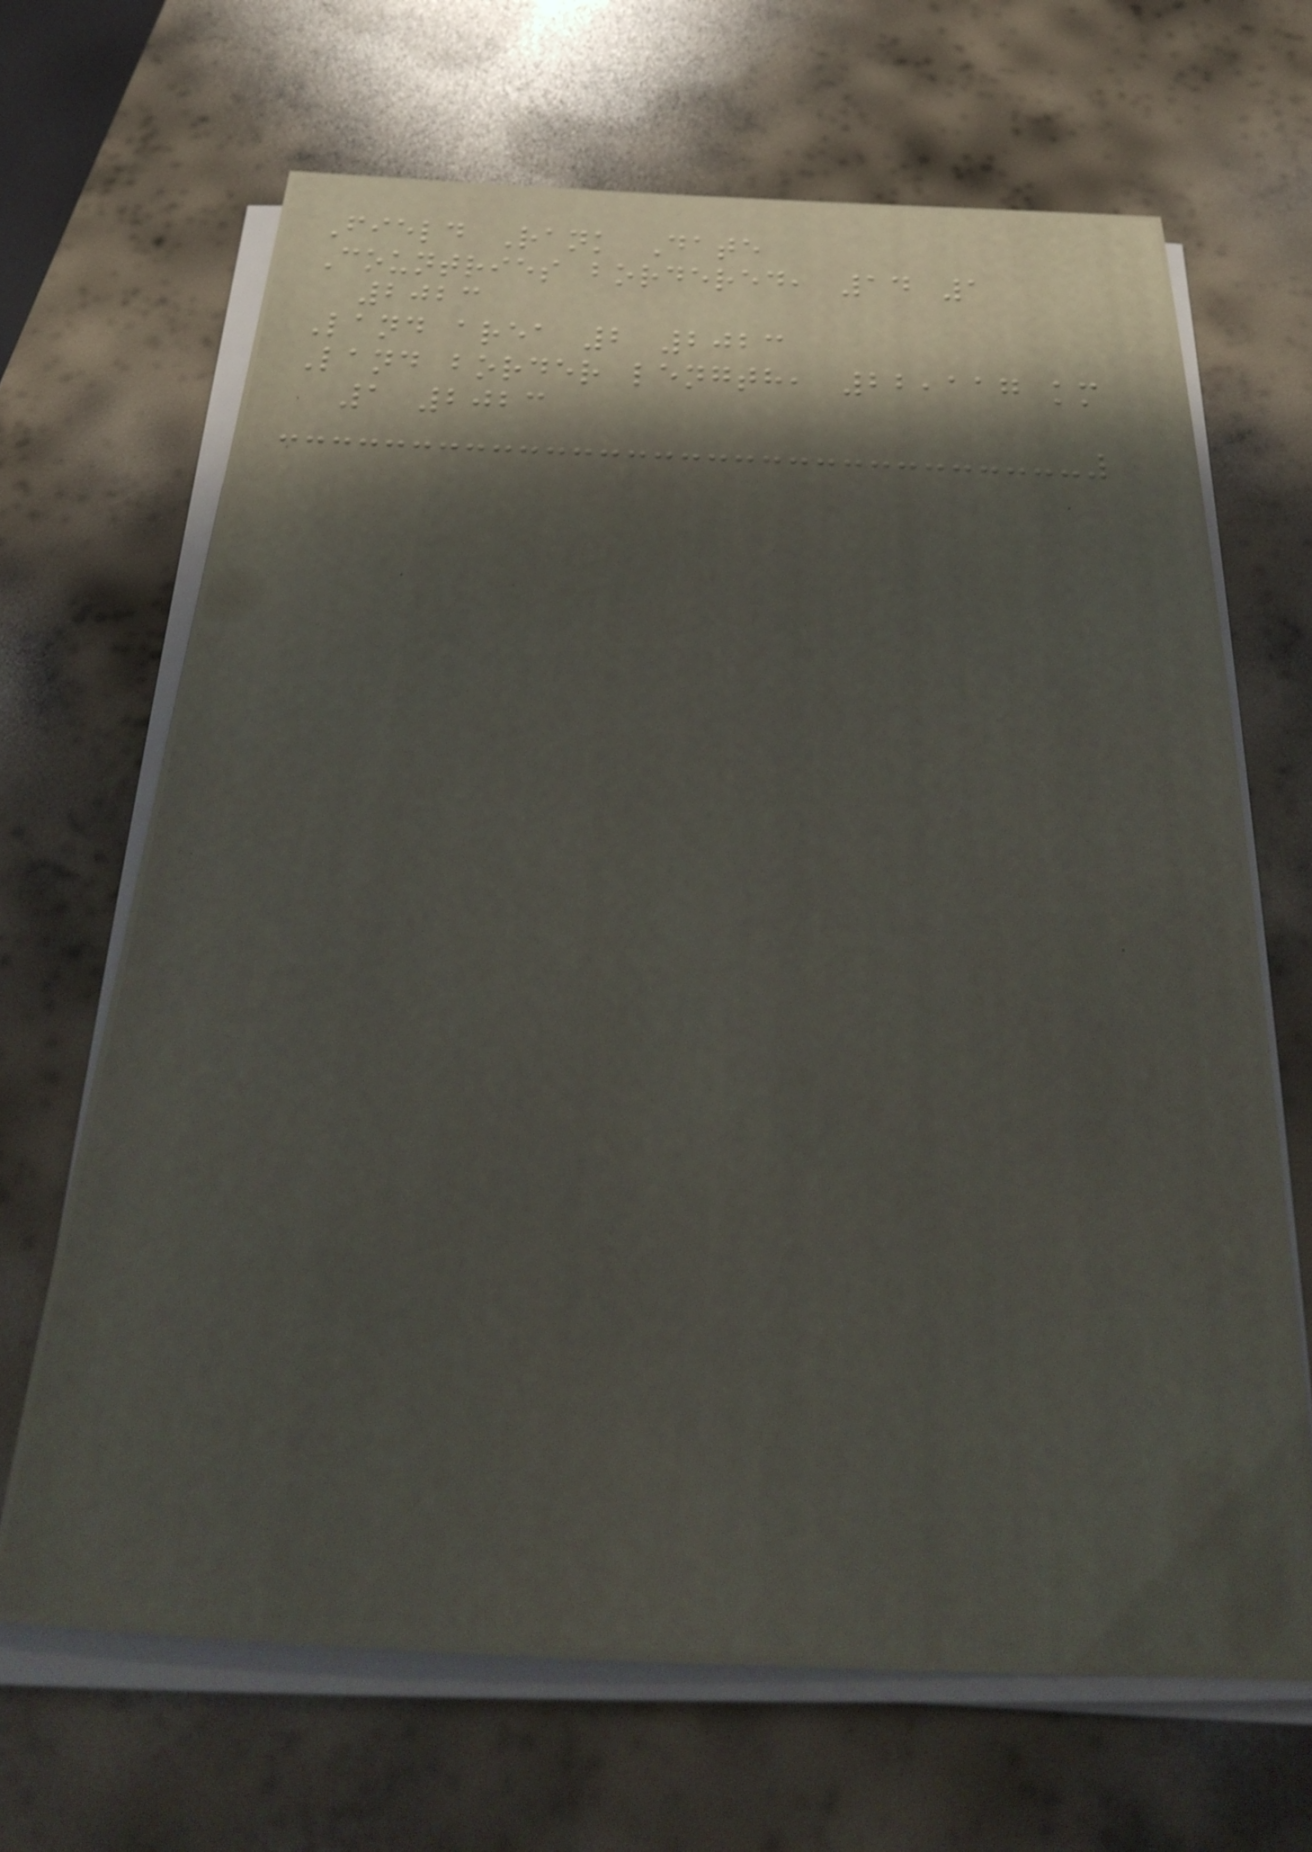Field Rank Date
Countries bordered, 14 1
2023
Land area 2 2023
Land border length, 22,117 km
1 2023
